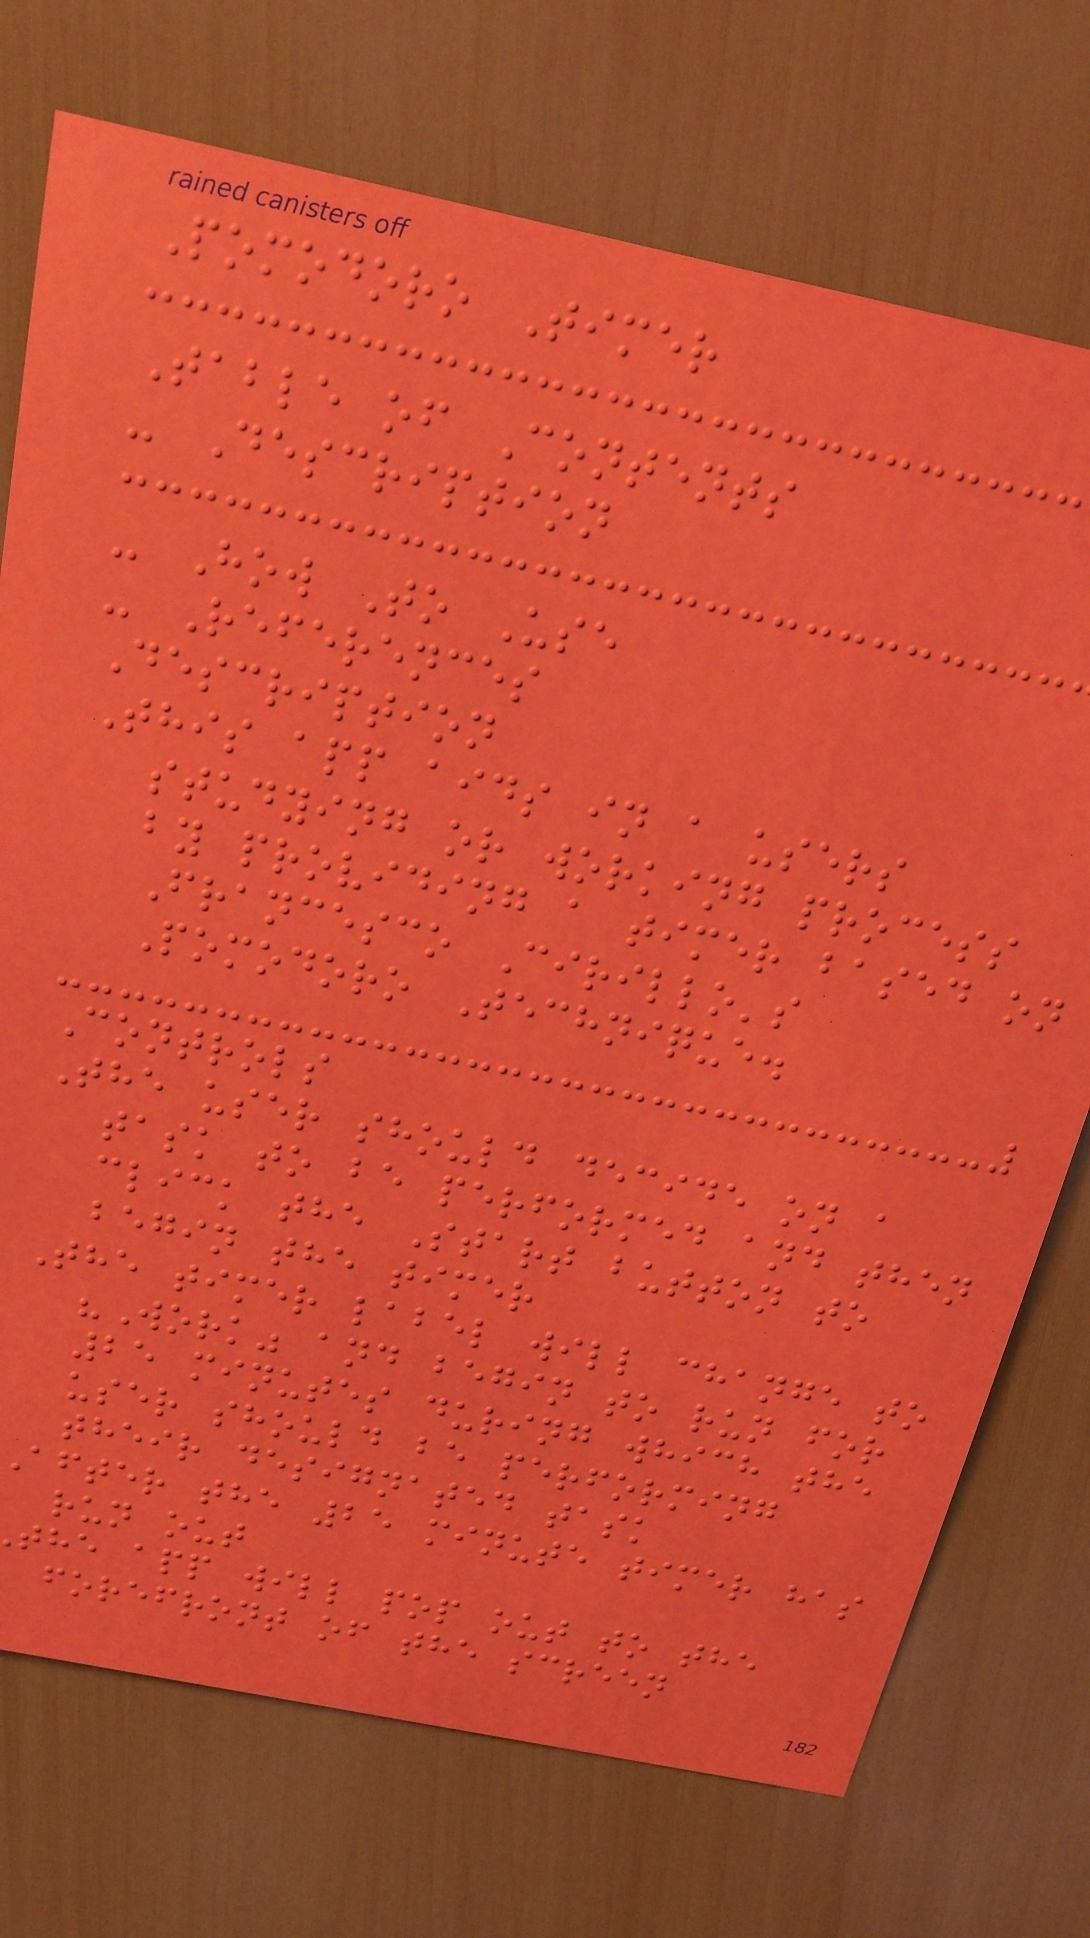Pomodoro Timer
Table of Contents
- Description
- How To Use
- References
Description
This app aids in a users
studying or working process
by providing a timer based on
Francesco Cirillo's
Pomodoro Technique.
Controls
The user should decide on a
task to be performed and then
click the Start button to
begin the timer
The timer label will change to
"Work" and begin to run for
25 minutes during which the
user should be performing
their designated task
after the 25 minute timer has
run out
the app will pop out to the
forefront of the screen
